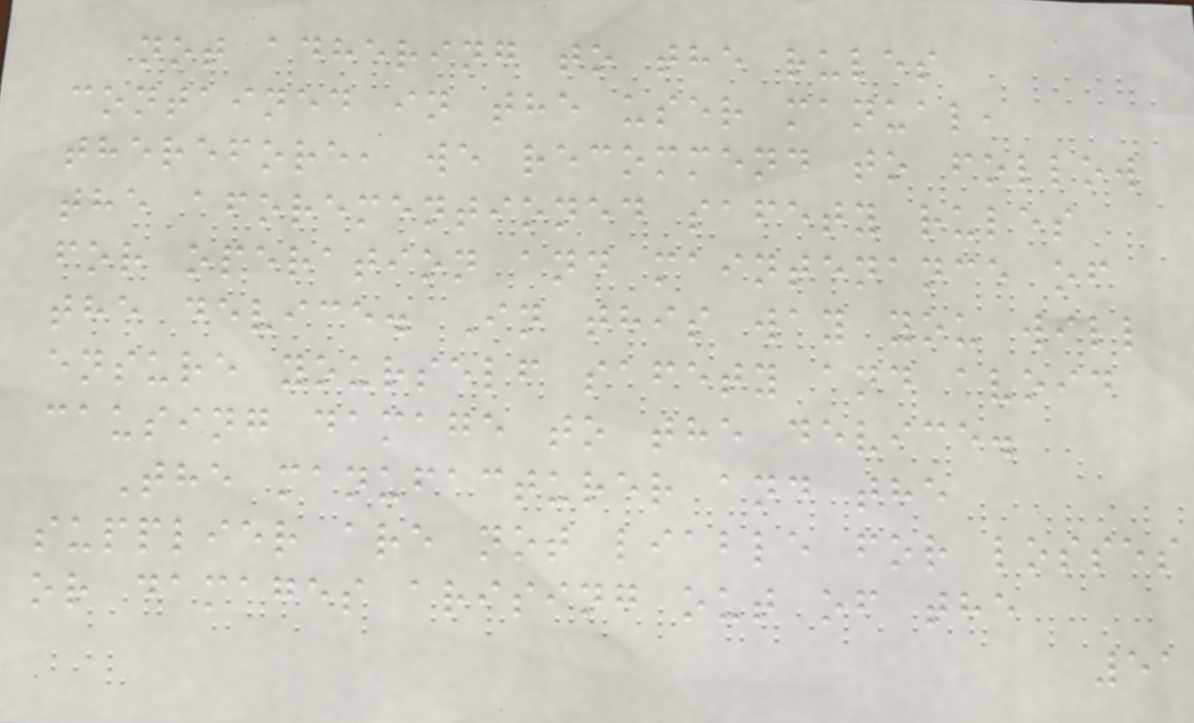not adhering to the rules
contained in the user manual,
therefore, we recommend to follow
the aforementioned safety rules
for operation and maintenance of
the device. In this way you will
ensure yourself safety and avoid
causing damage to the device.
The manufacturer and the
supplier are not liable for losses
or damages arising out of the
51
